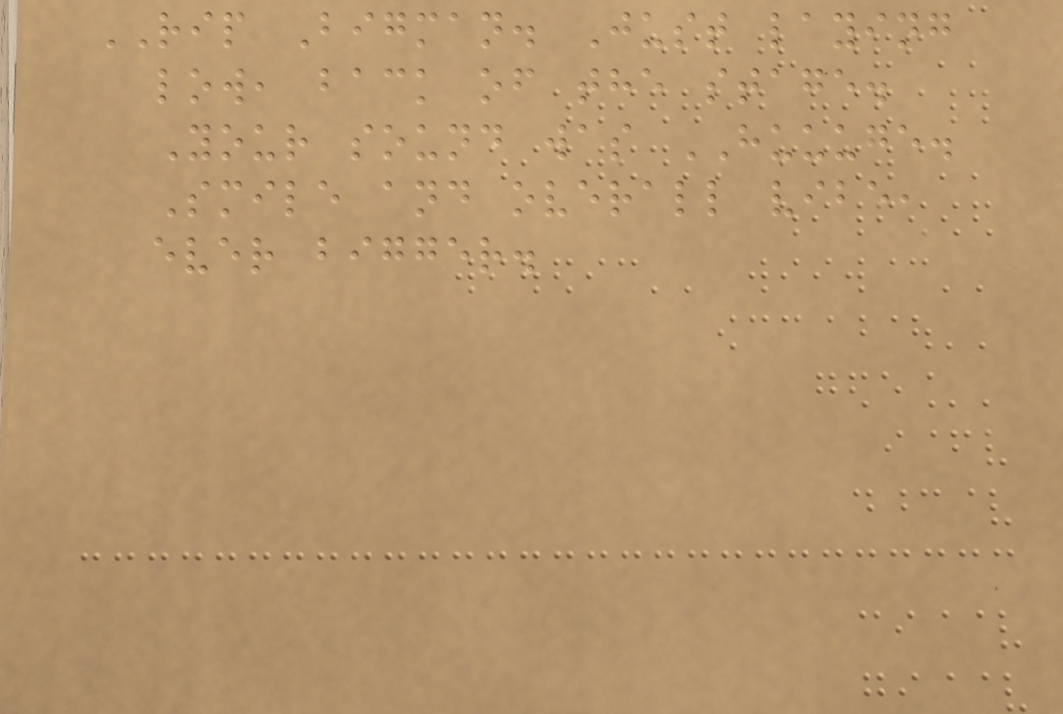RIP Bigman. Just laying
low, back of the stage.
Your sound was HUUUGE.
Smile and overall vibe,
ever bigger.
